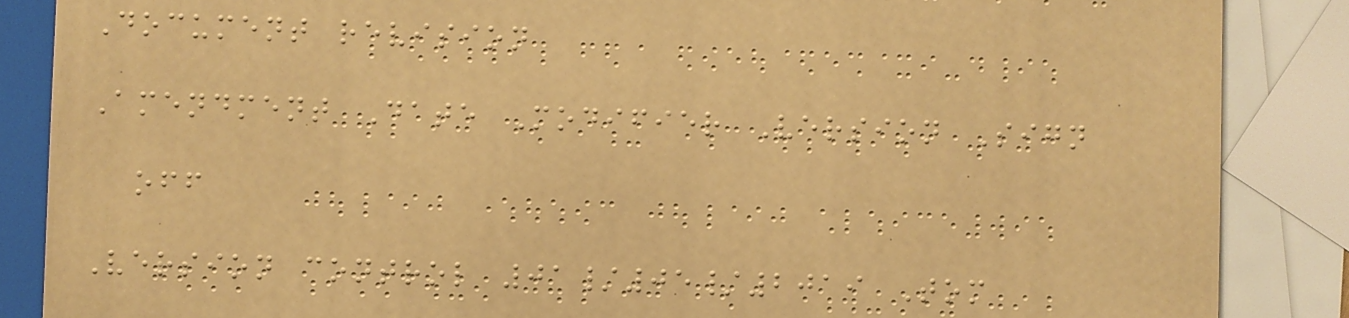Document revision
Amendment Date Modifier Version Sign
off
Version control 01/05/2019 Tom
